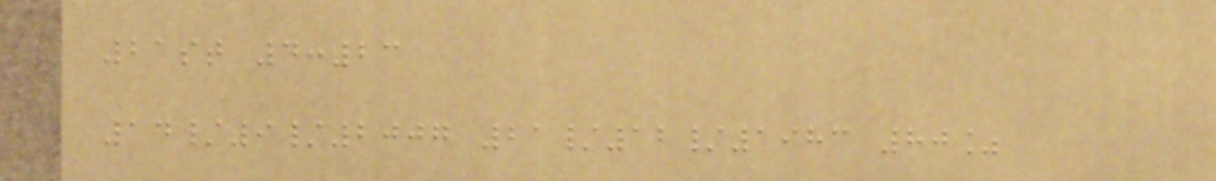21st 4:23
14/9/2007 21/12/1983 80%
